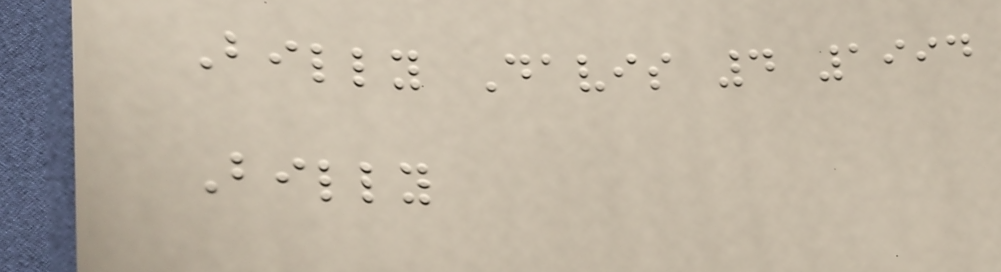Billy Davis 4 1994
Billy
